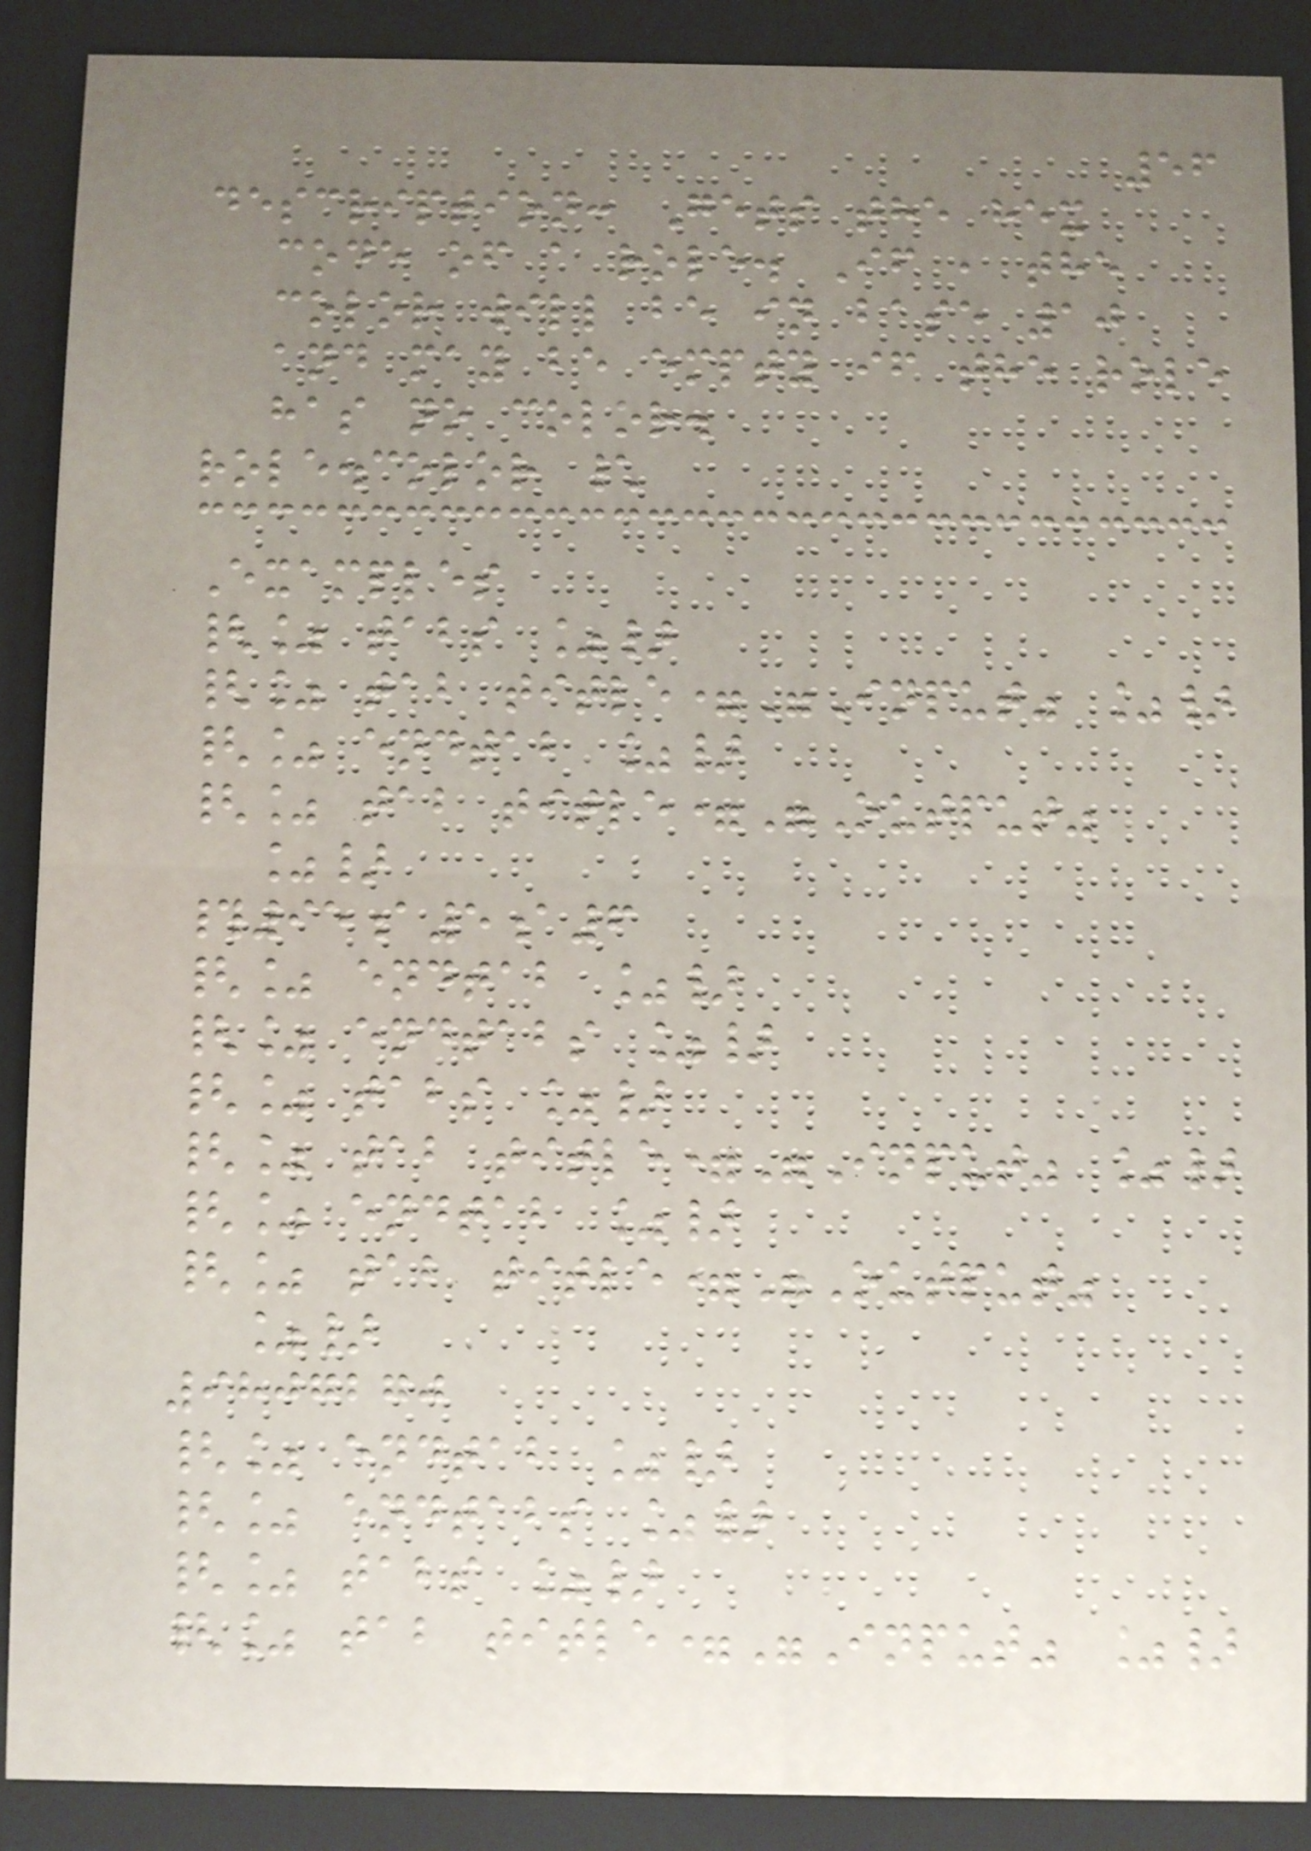56
description: Gets the hex
code of a role. If , the
color will be in base 10
and may be empty if the role
has no color.
role.color \
Examples
{% tabs %}
{% tab title="Input" %}
{% endtab %}
{% tab title="Output"
%}
#95a5a6
{% endtab %}
{% endtabs %}
{% tabs %}
{% tab title="Input" %}
{% endtab %}
{% tab title="Output"
%}
9807270
{% endtab %}
{% endtabs %}
{% tabs %}
{% tab title="Input" %}
